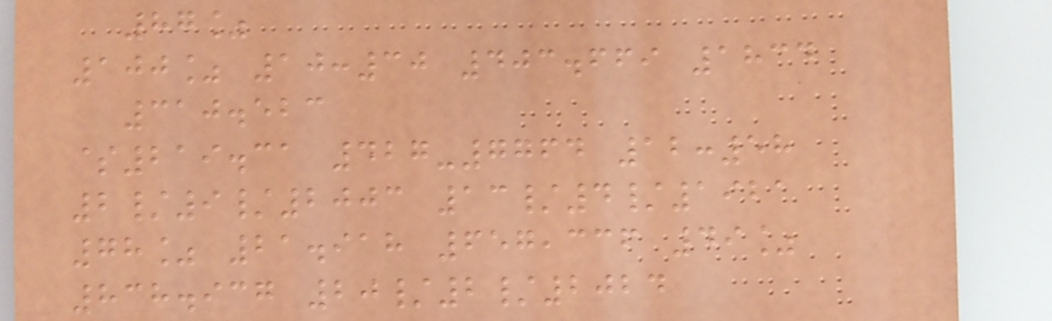87%
100% 10:30 403.669 1834
310.523
$219.31 427-7764 12:58
2/9/2003 13/4/1921
78% 21.918 657,336 49%
838.937 20/2/2024
